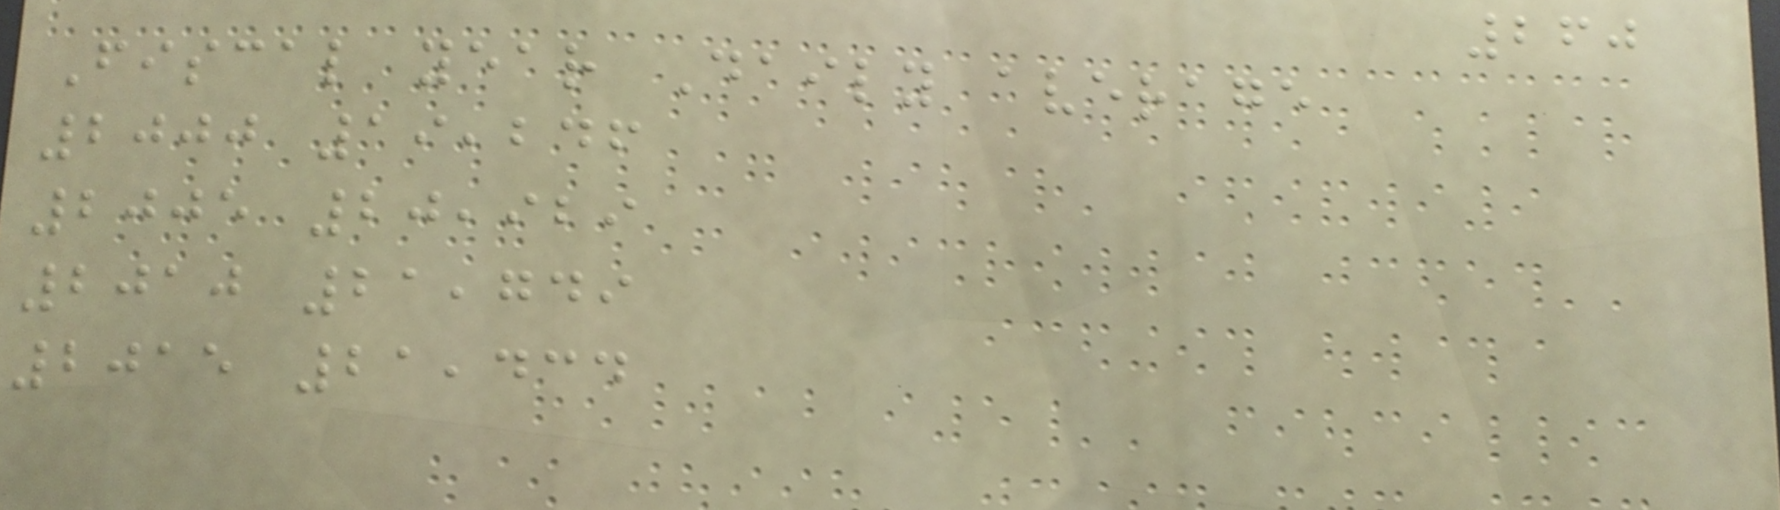260
Fiscal year Daily average
2000 19,246
2005 20,929
2010 21,749
2015 21,434
